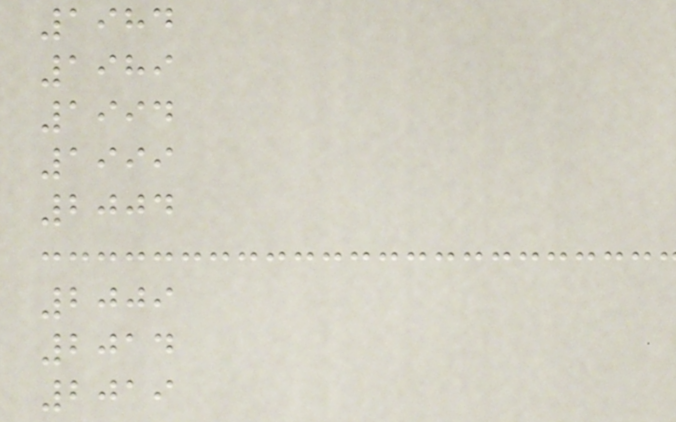1984
1989
1994
1999
2004
2009
2014
2019
